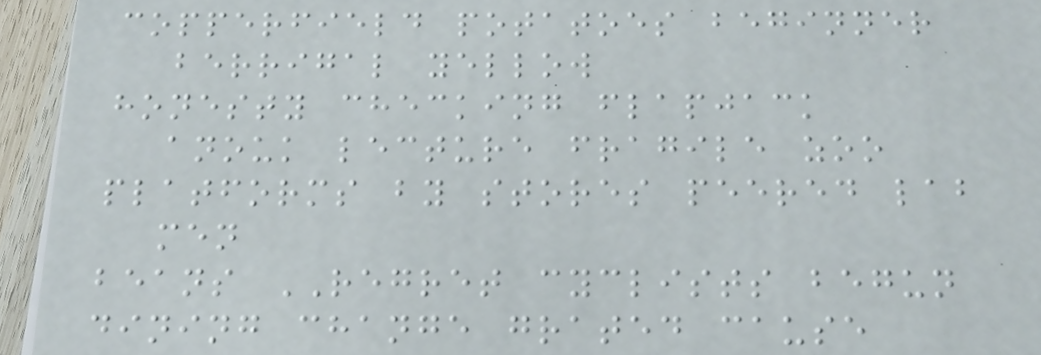copperfield potatoes beginner
berrigal yellow
honesty checking flapjack
anouk lecture fragile zoo
platforms by stores peered lab
men
beans REGRET cyclists begun
dining change grated cause
